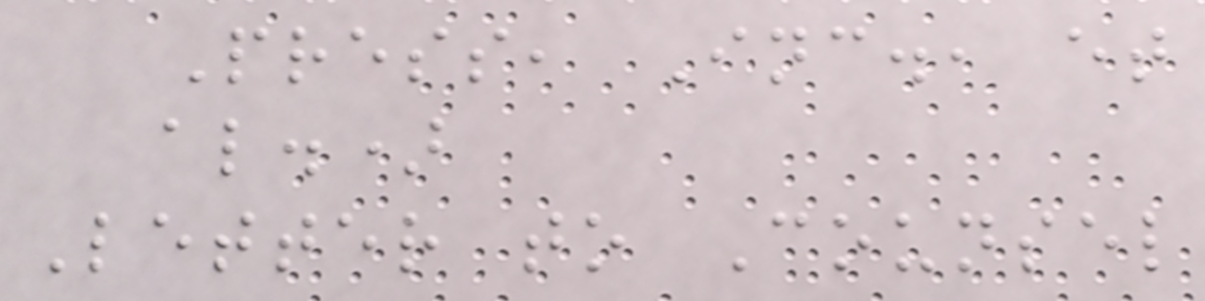Press, Inc., et
al.)
Letter to Counsel
